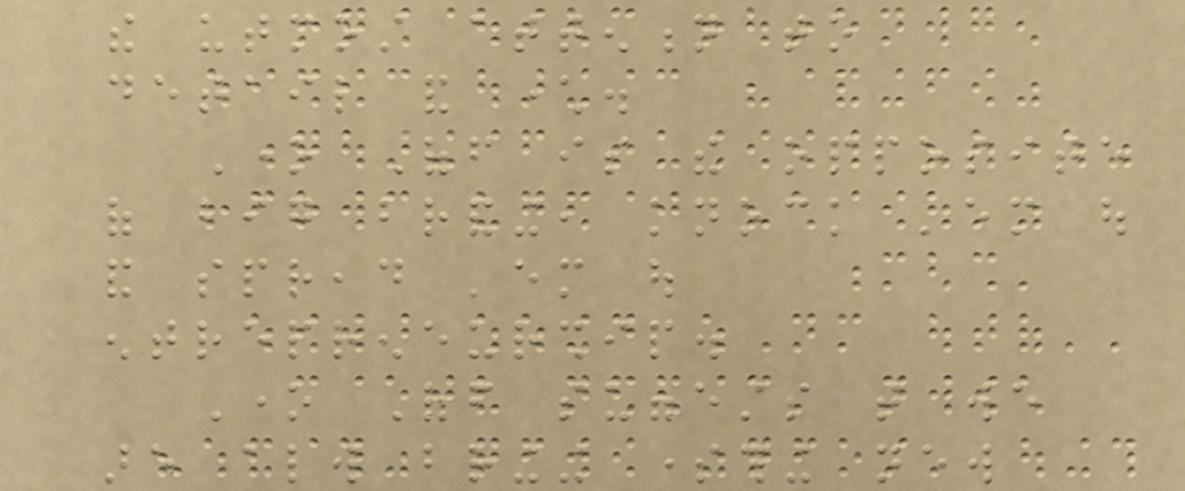the utmost attention to
detail and character.
One Off is the opposite
of big branding, knock 'em out
and spread 'em out
entrepreneurship.
One Off suggests that we
are always bringing something new
